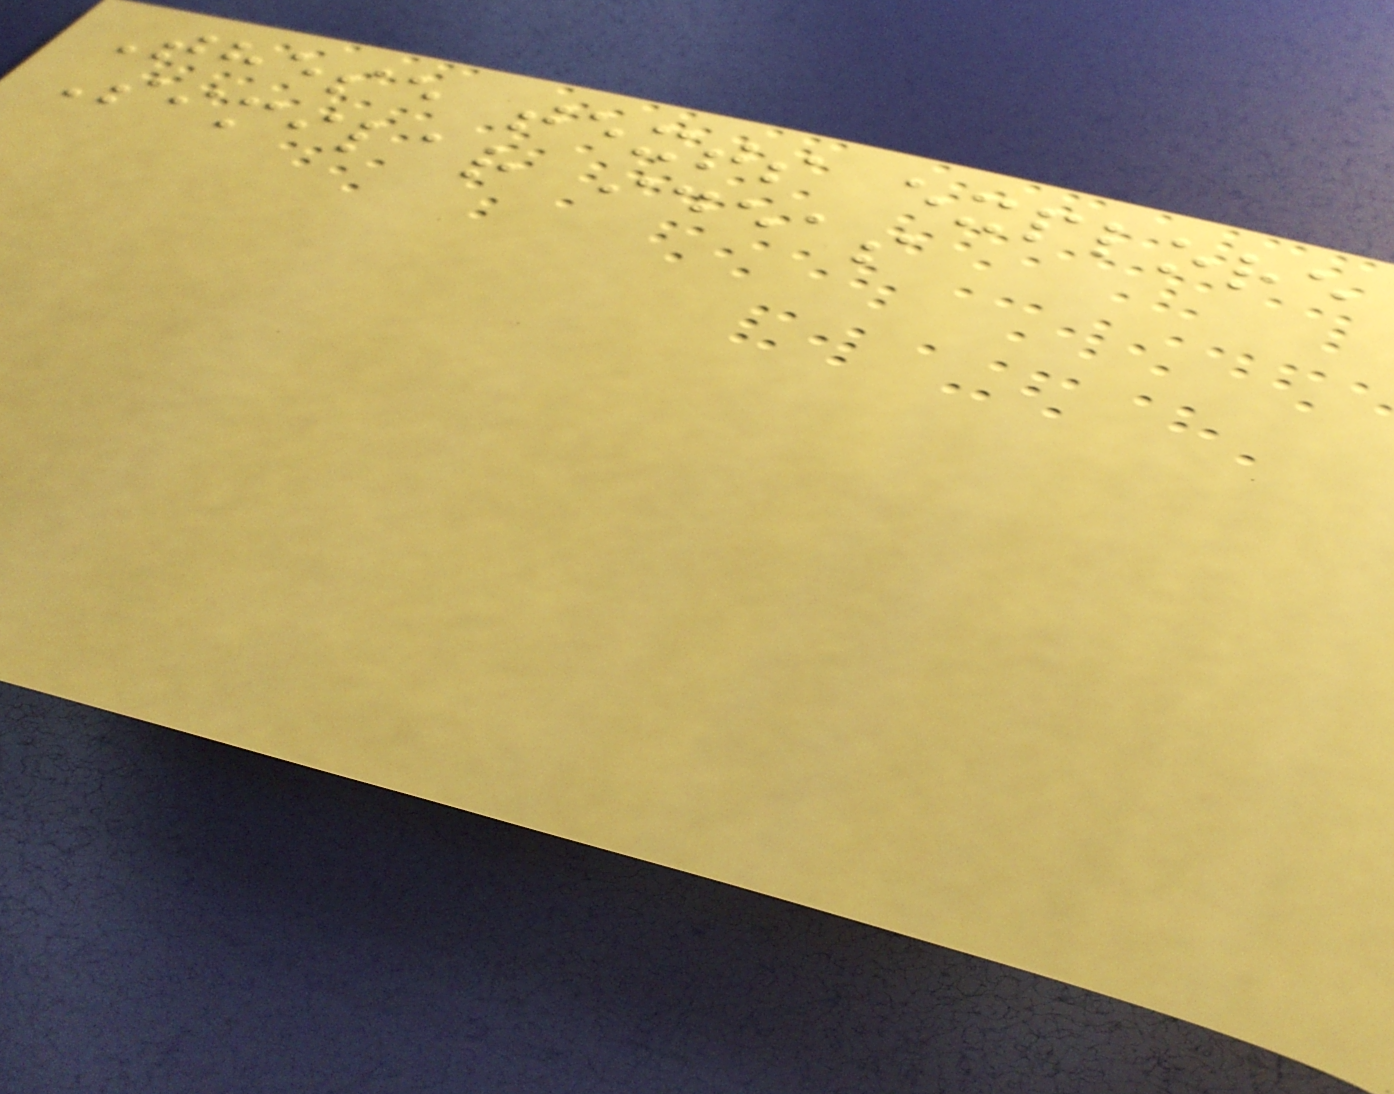These texts explore
Similar ideas
